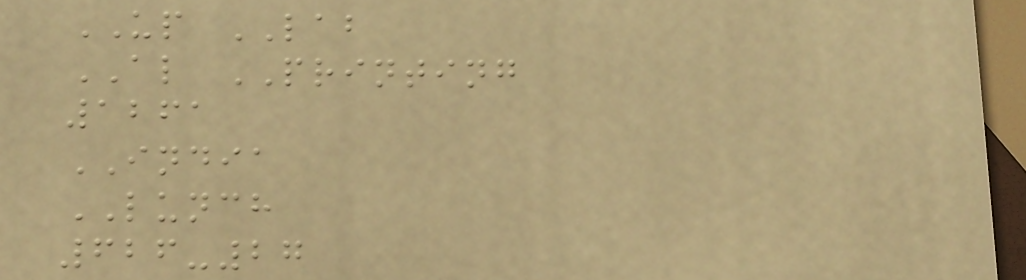UP LAB
AL PRINTING
1261
INDIA
LUNCH
626-27
